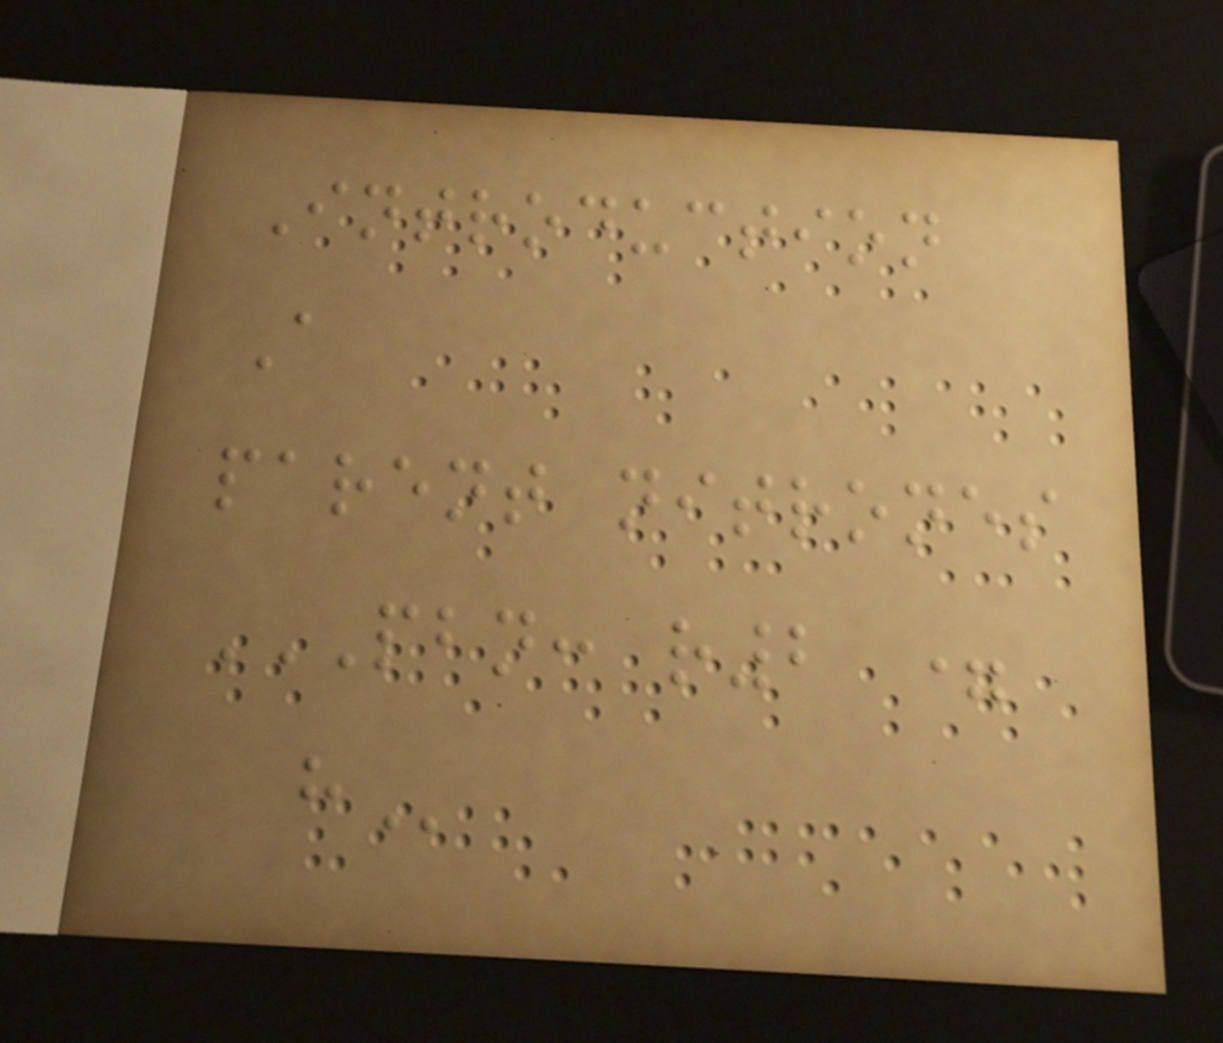Introduction
A
parent nitrones
PBN: R2 =
H
